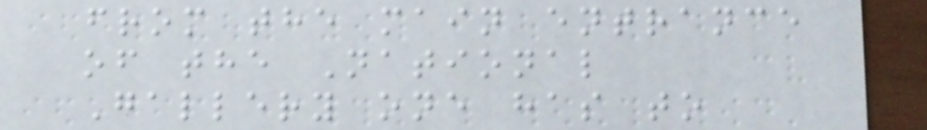from the main entrance
of the National
Gallery one has to
